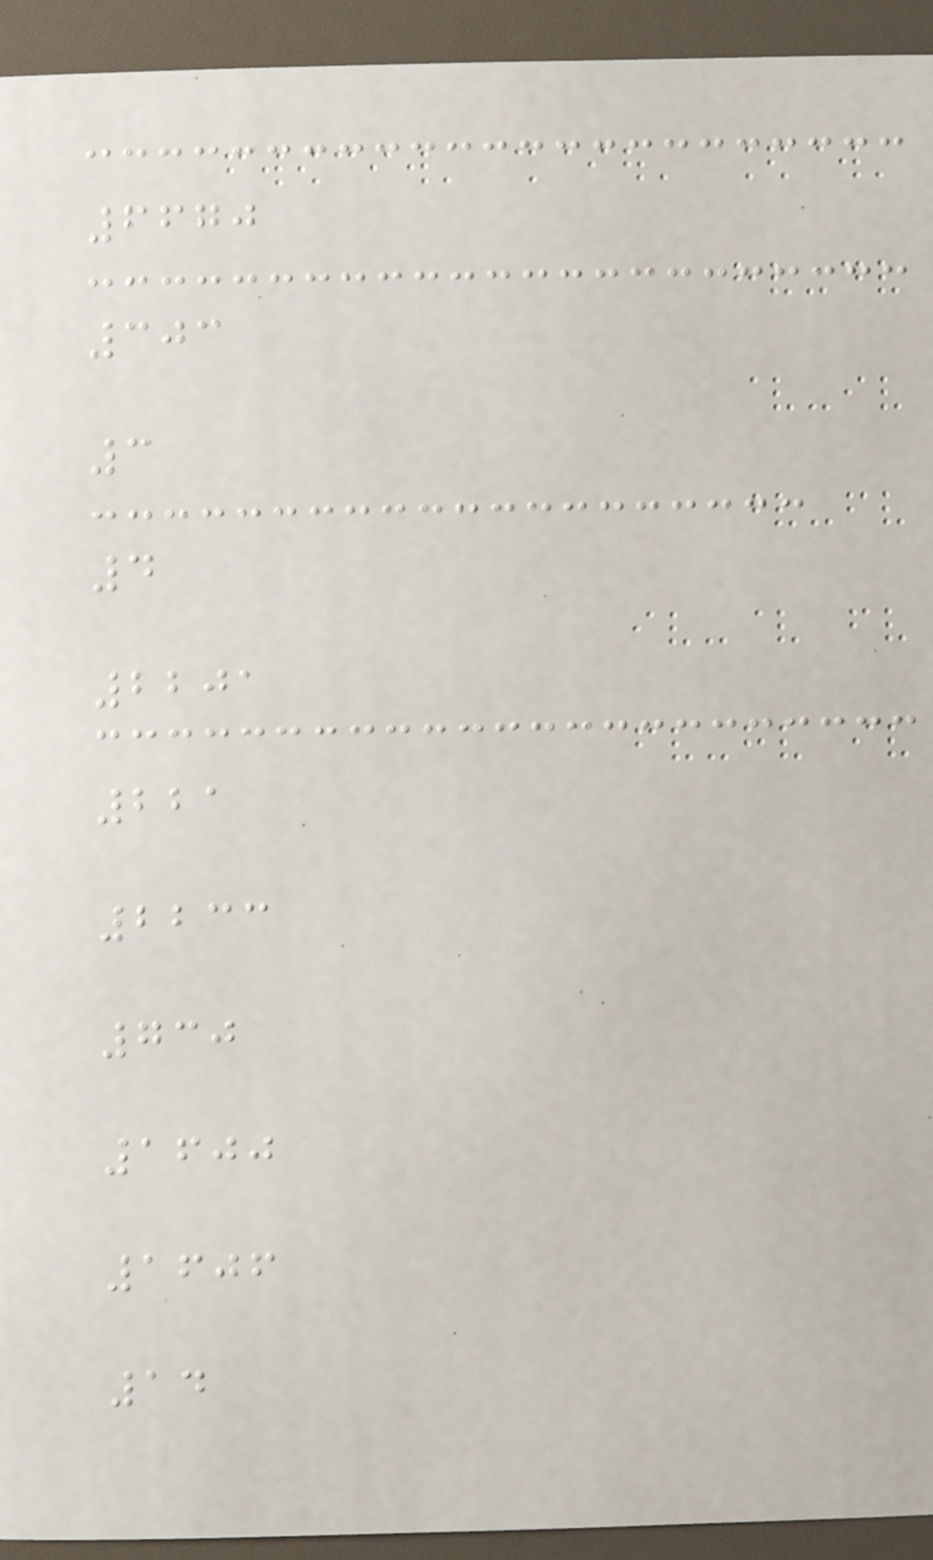6670
303
3
4
2201
221
2233
730
1600
1606
14
